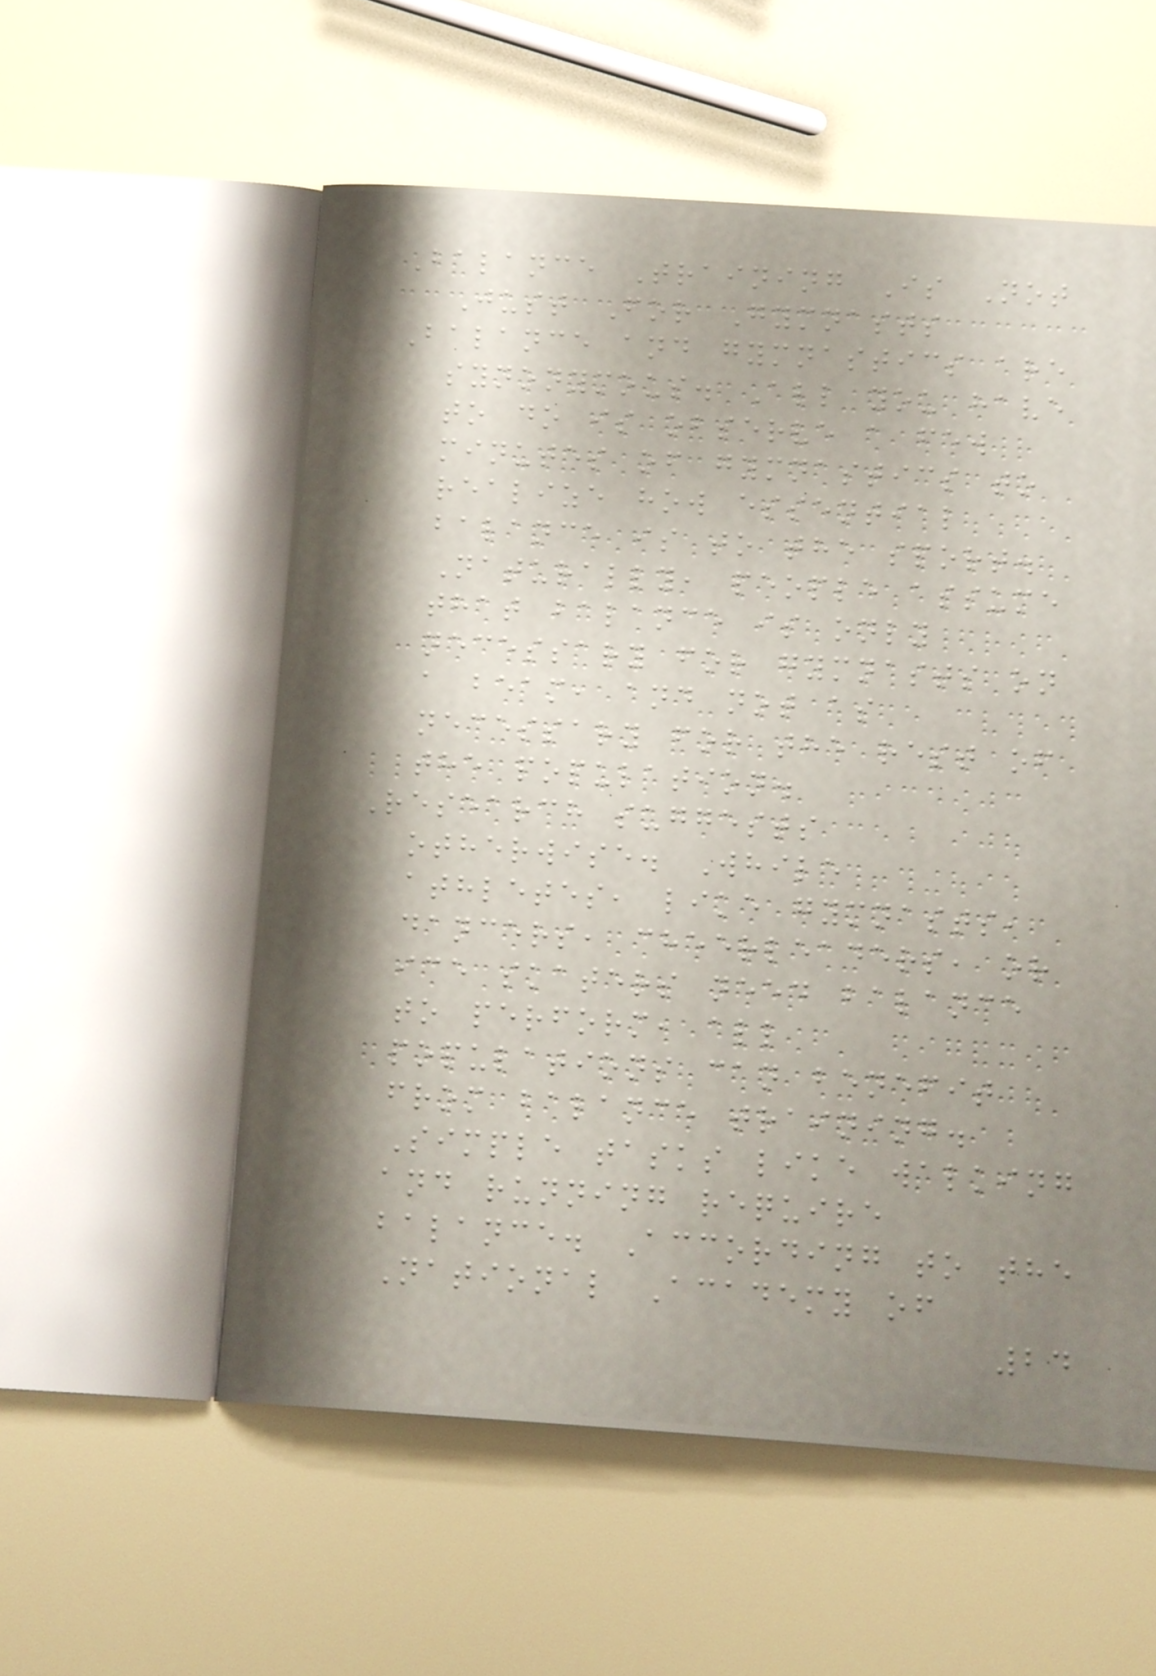Balance Training Is Not
Just For Gymnasts
Balance and gymnastics are
synonymous. All you have
to do is observe a few
minutes of gymnastics to
realize how essential
balance is to the sport.
Naturally, people assume
that balance is only
necessary for gymnasts on
a beam, and not as
necessary for the rest of
the population.
Research suggests
otherwise. While
athletes, like gymnasts,
dancers, cheerleaders, or
ice skaters need balance
to perform, all
populations can benefit
from balance training.
Simple tasks like walking
and running require
balance. According to the
National Academy of
24
